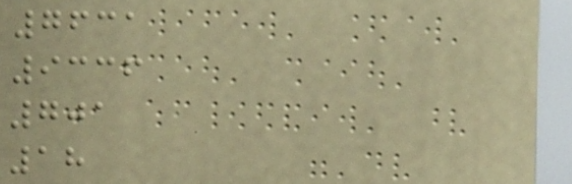7631
9336
701
18
